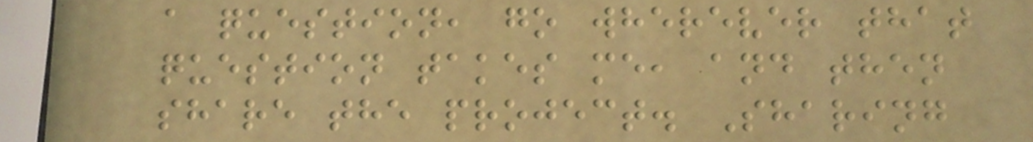a question, go wherever that
question takes me, and then
share the project. Sharing
